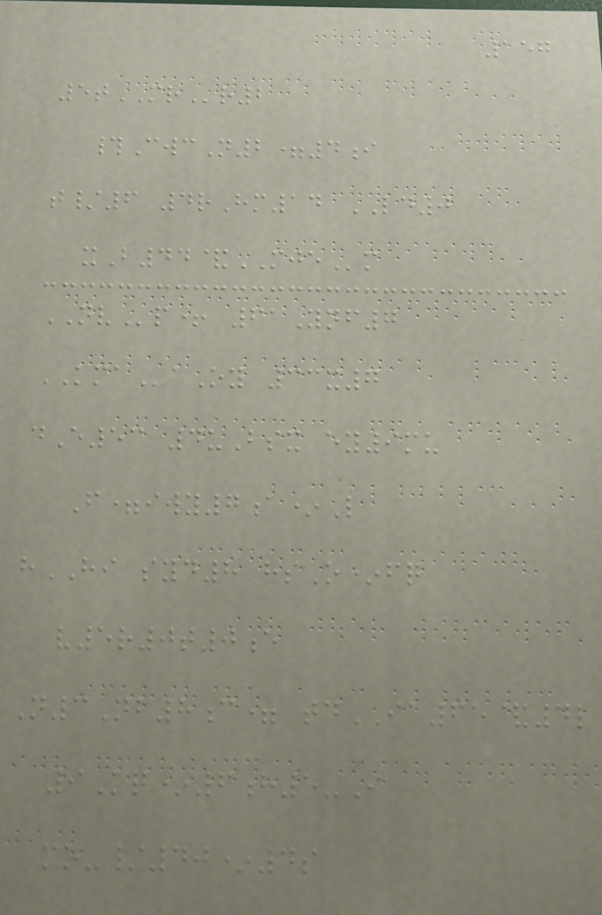157
5tMRr2
#CwcN2=4i
t/6 4rHm14 LD0
xB44&MJEm
NVp+ 61Ynf7
KMAaOy 33x7
dE53 4uBsx ey9mu
F=iwy7a*L
hHI syd8 hsO*fq
v5r0t0e
N3Nb8c= tdIA65&4l
9Kq*6h5-I
mo-/40*4s
